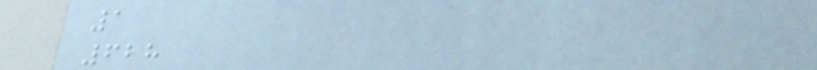1
628
